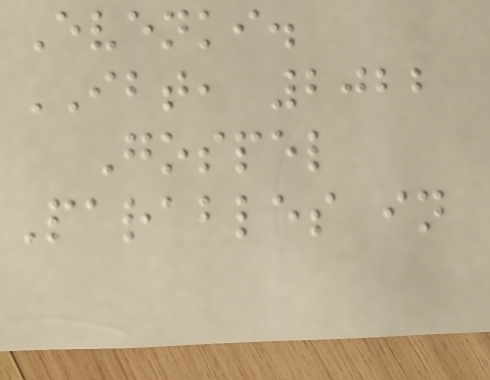Evenki.
IBT, 2022
Gospel
Parables in
